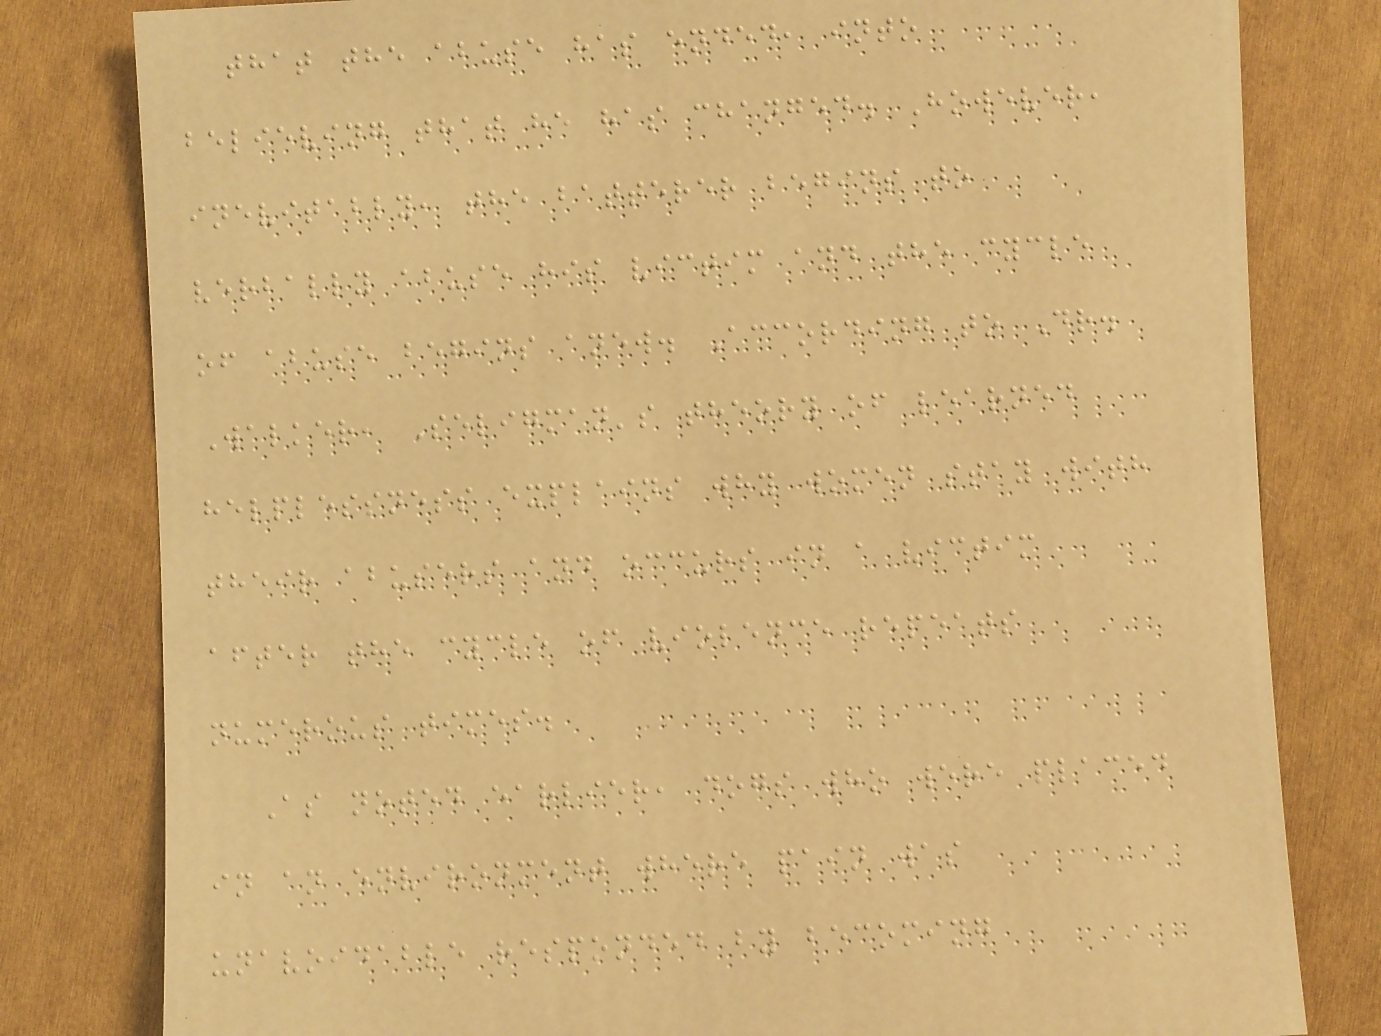that the abuse has ended, into
believing that he has changed. However,
inevitably, the batterer begins to
verbally abuse his victim and the cycle
of abuse begins anew. According to Dr.
Walker, Seligman's theory of learned
helplessness explains why women stay with
their abusers and occurs in a victim
after the cycle of violence repeats
numerous times.
As noted earlier, dogs who were placed
in an environment where pain was
unavoidable responded by becoming
